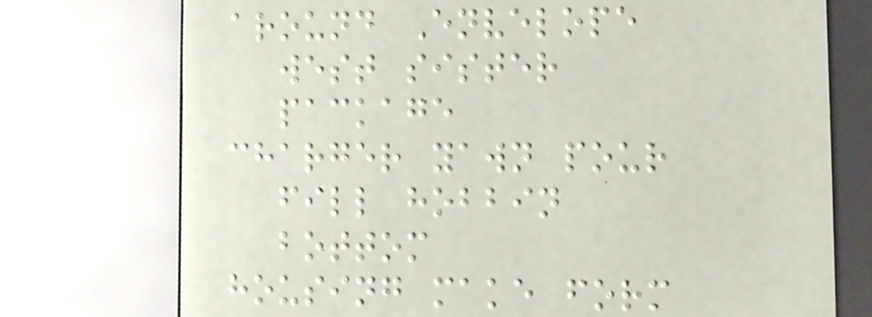around Envelope
west sister
package
charger yawn pour
fill hobbin
bottom
housing make form
